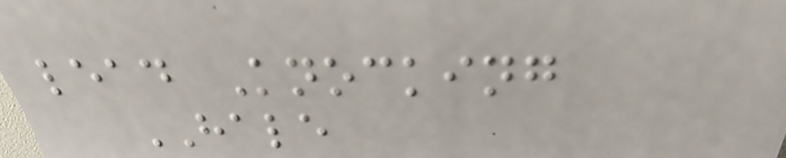lead Knocking
HALE
